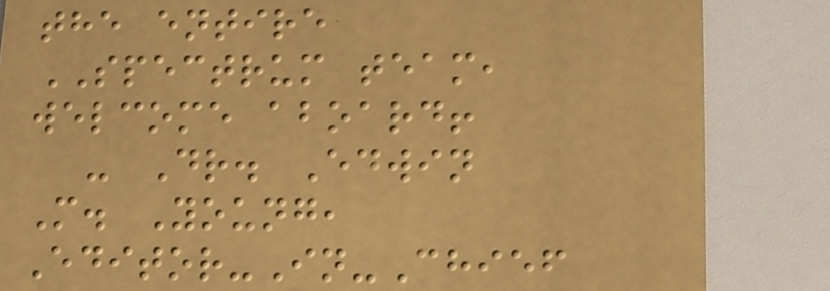the entire
SPECTRUM team,
welcome aboard!
- Dr. Edwin
M. Young,
Editor-In-Chief
